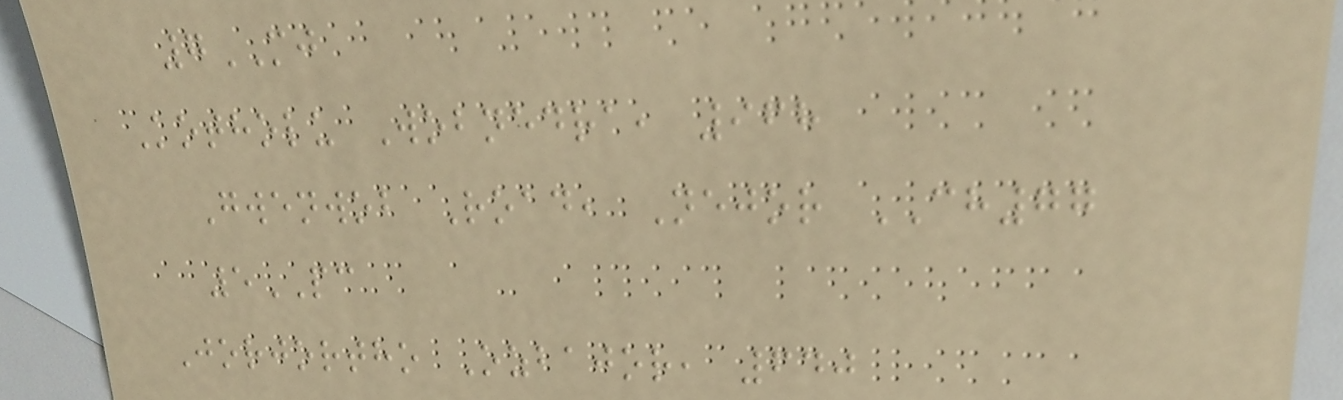7MJ
Kotholu Wobnedra, 968
Gwenwob Road, Nejor CH77
5PC
Jorjortho Ozbajor, 640
